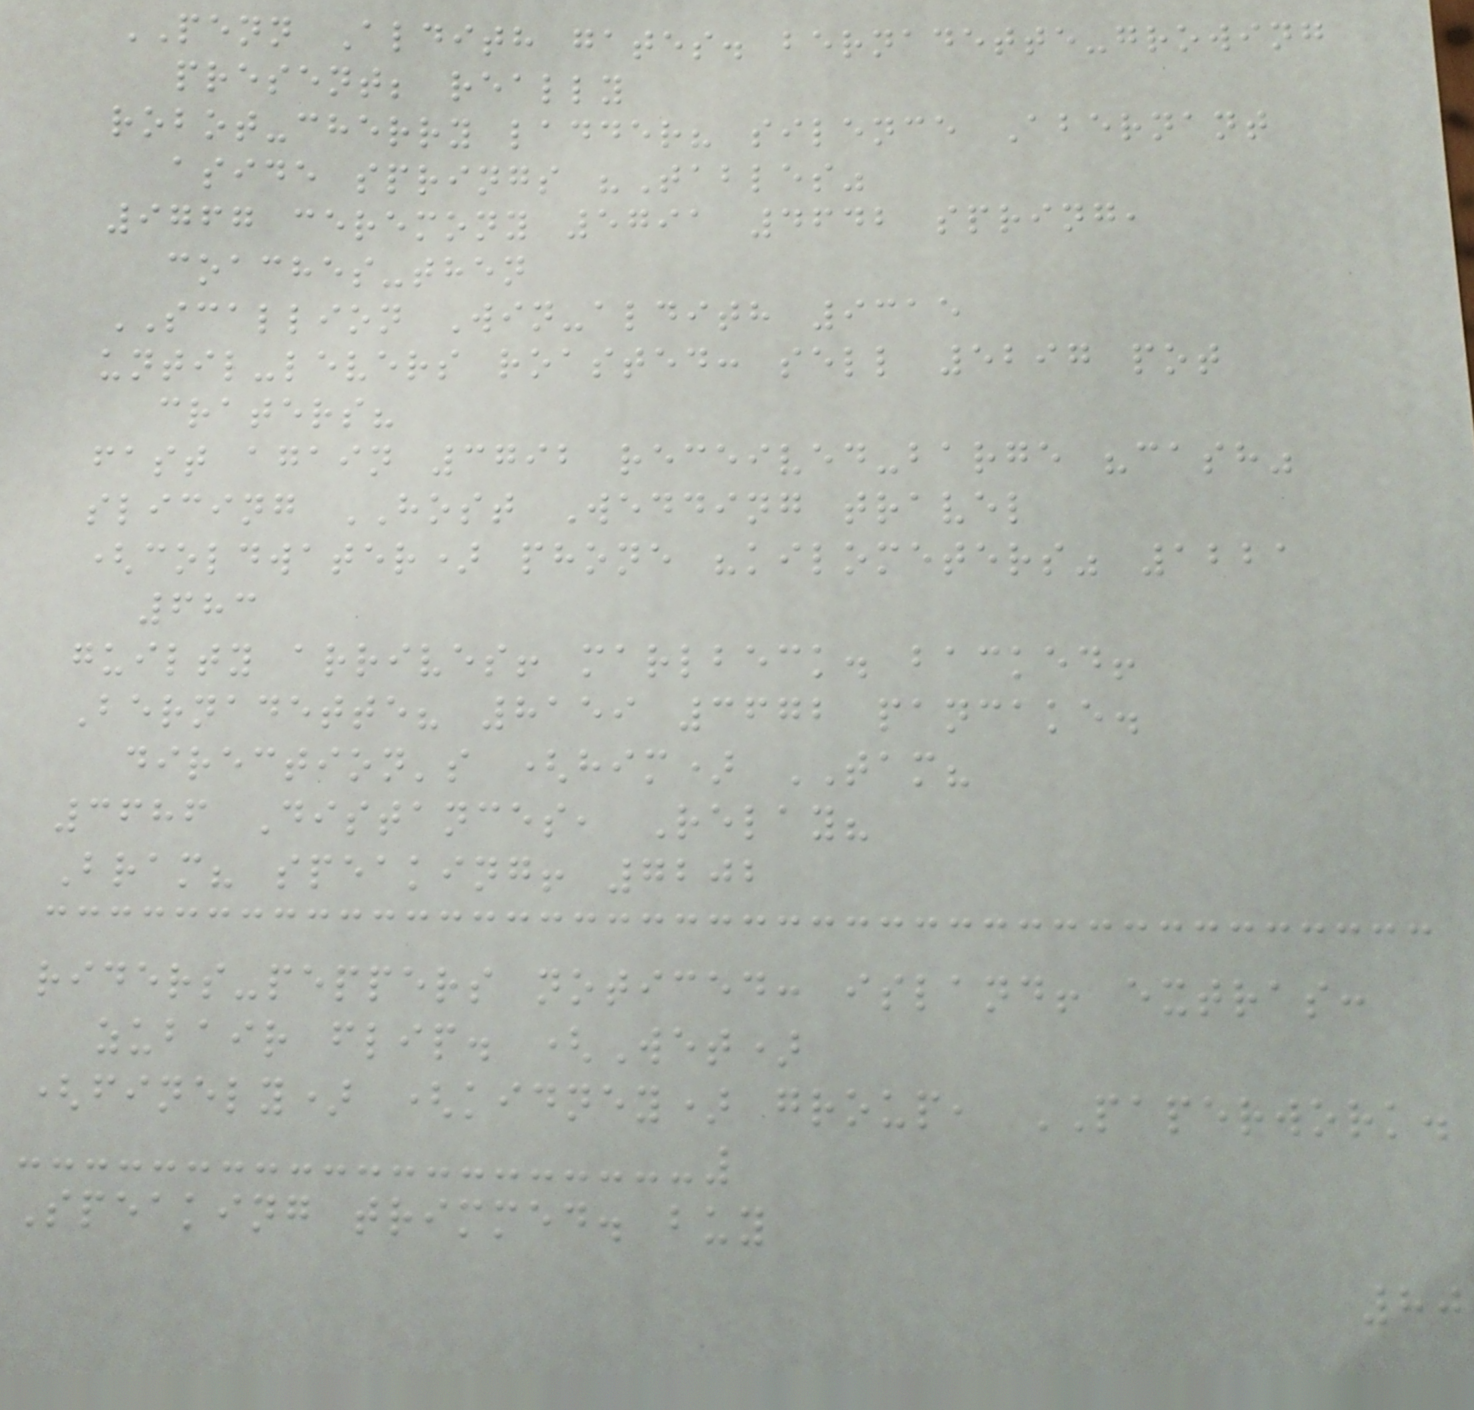PENN Aldith gates. bernadette-growing
present; really
robot-cherry ladder? silence Abernant
aside springs "Tables"
9767 ceremony 5791 4642 spring,
coaches-then
SCALLION Win-aldith 9315
until-levers roasted: sell 5297 pot
craters?
fast again 3792 received-barge "cash"
slicing HOST Wedding travel
(coldwater) phone "kilometers" 1221
683
guilty arrives! marlbeck. backed!
Bernadette? 8159 3672 pancake.
direction's (him) TAM?
3686 Distances, Relay?
Bram? speaking! 7202
riders-peppers noticed: island! extras:
zubair flip. (Wet)
(finely) (kidney) group, PAPERWORK.
Speaking trimmed. buy
80
